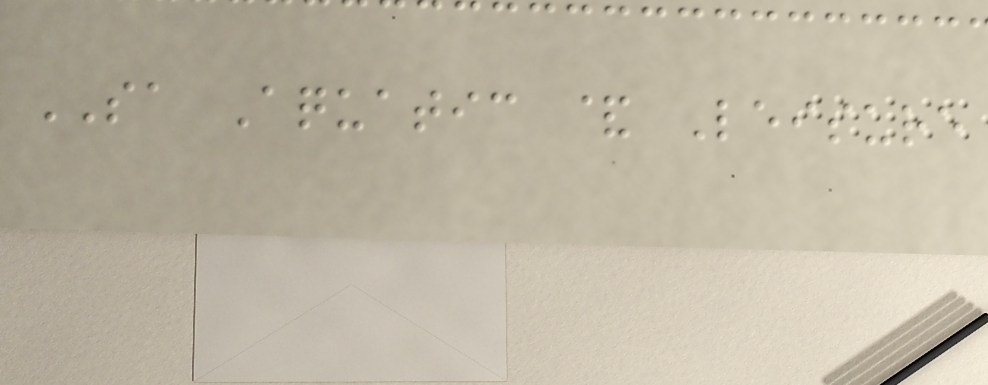SA Aquatic & Leisure
